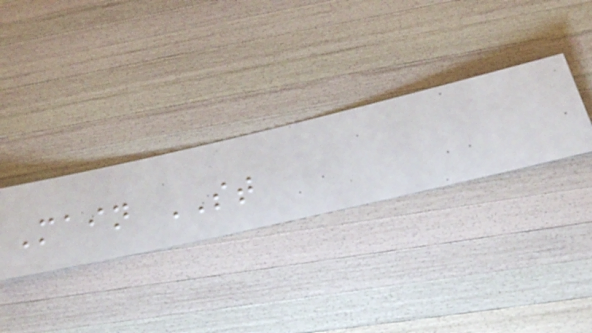Main ST
